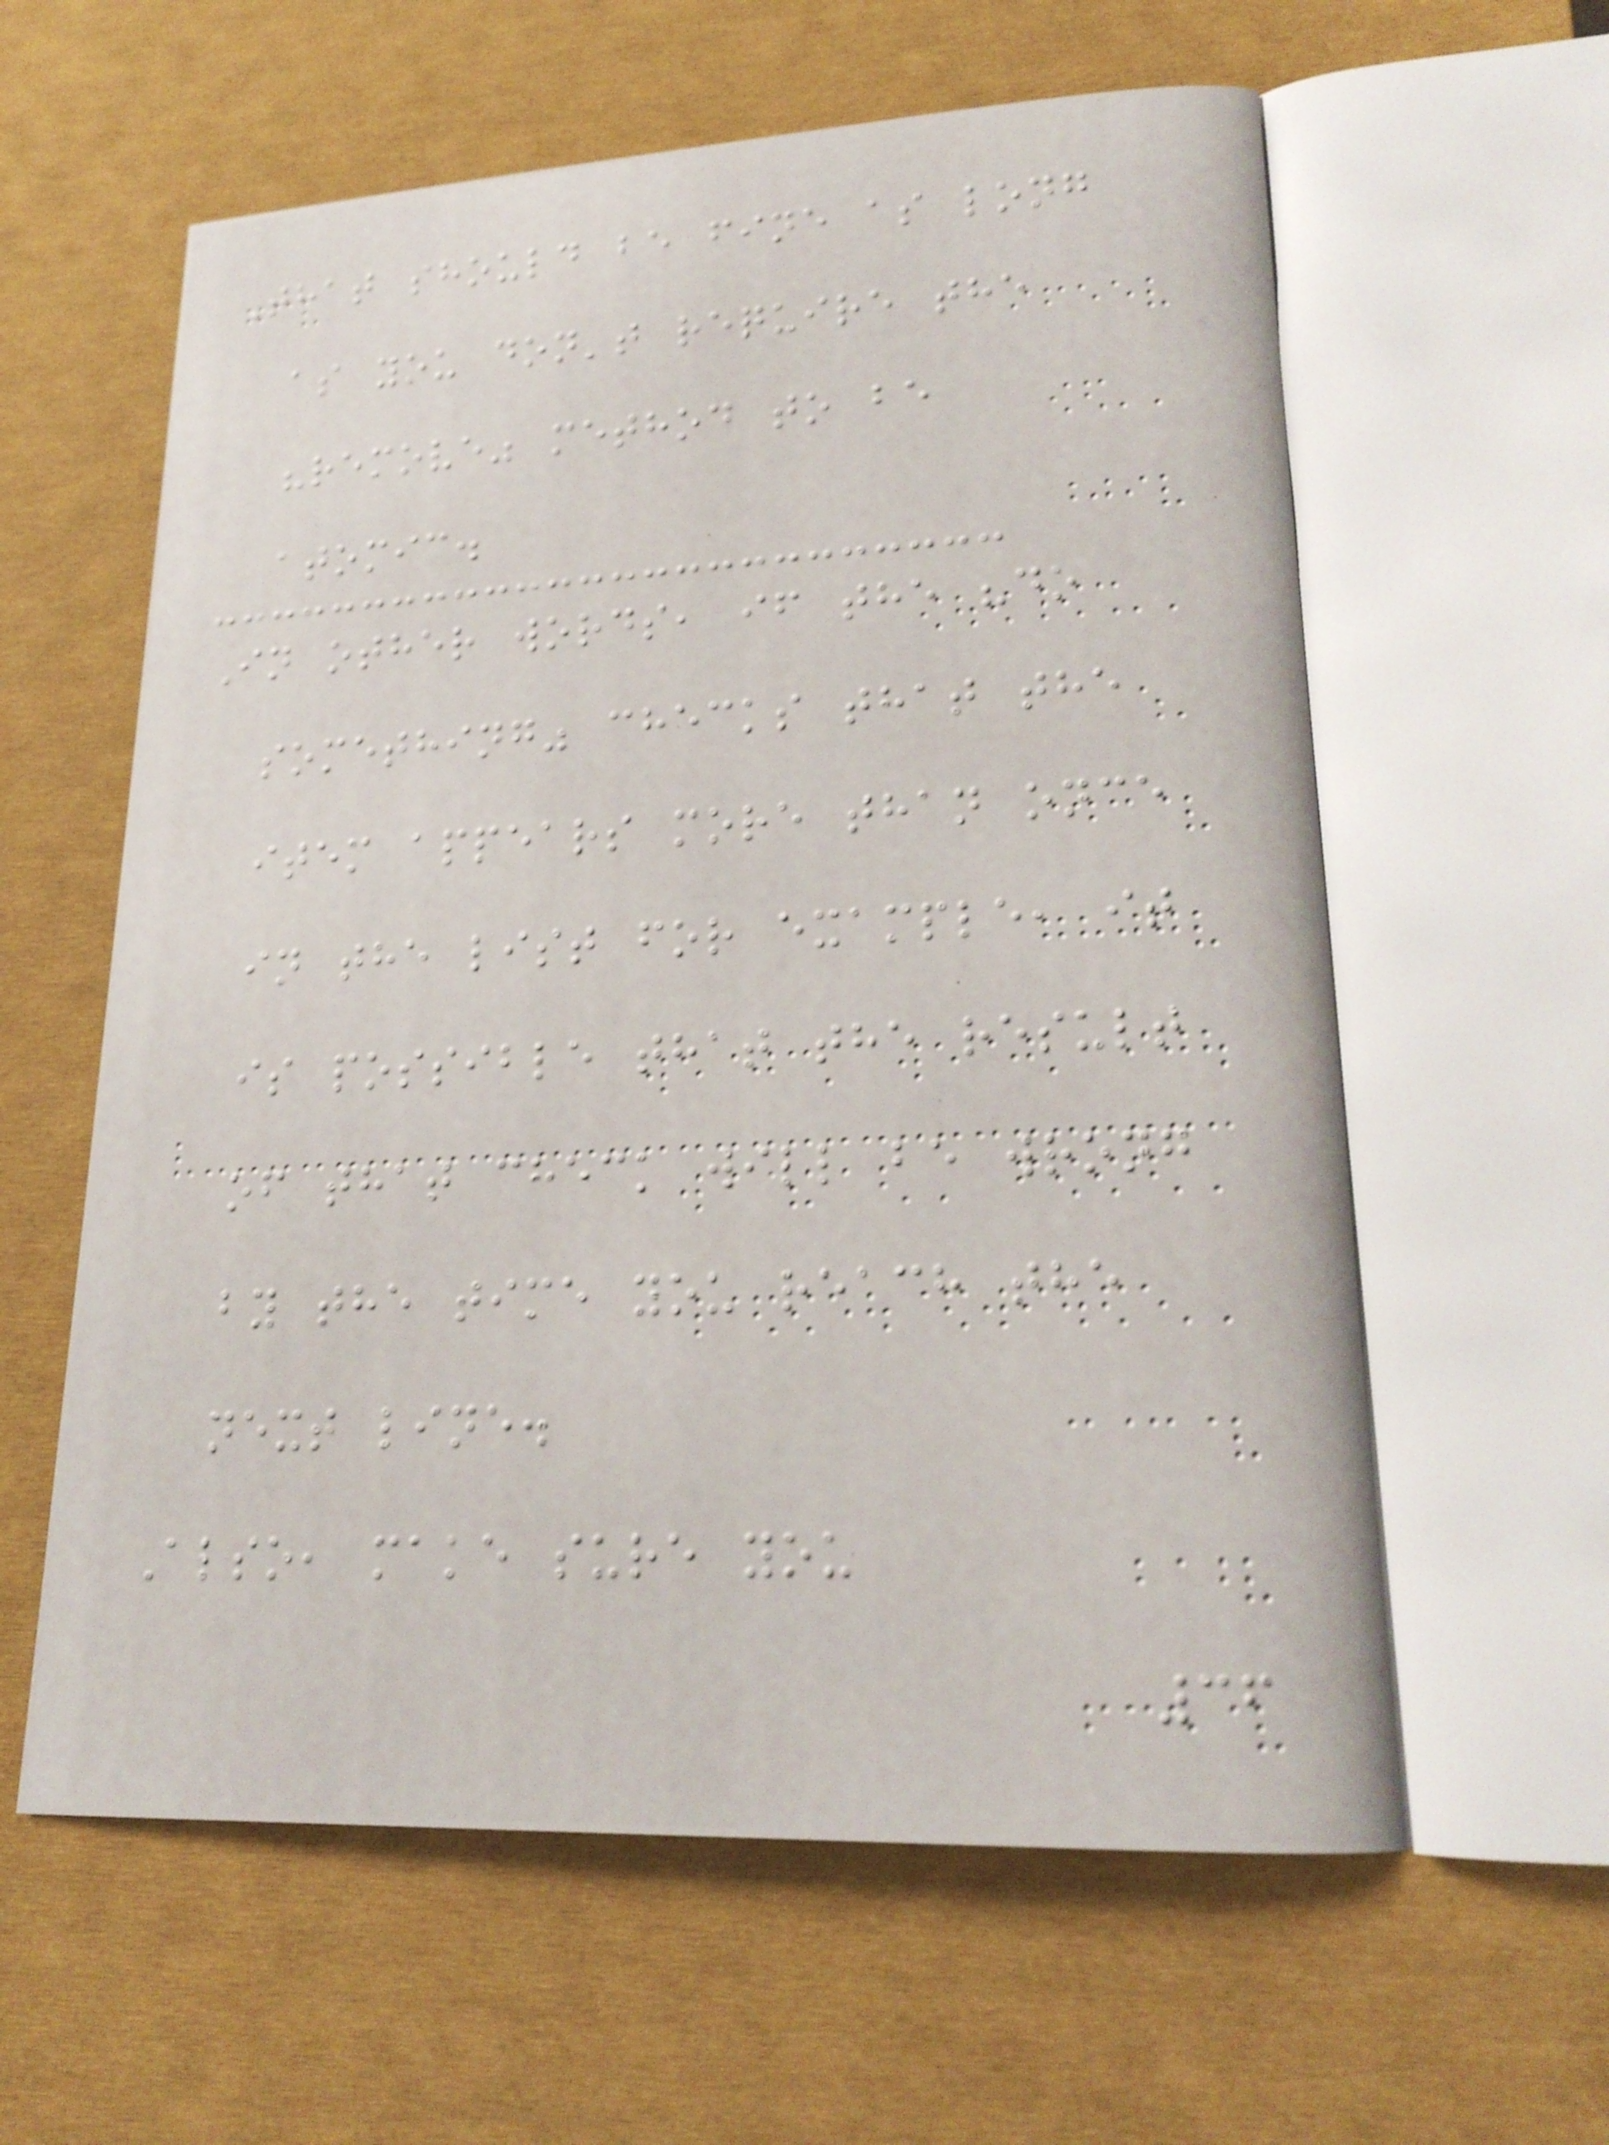That should be fine as long
as you don't require the
"remove" method to be
atomic.
In other words, if the "do
something" checks that the
item appears more than once
in the list for example, it
is possible that the result
of that check will be wrong
by the time you reach the
next line.
Also, make sure you
36
